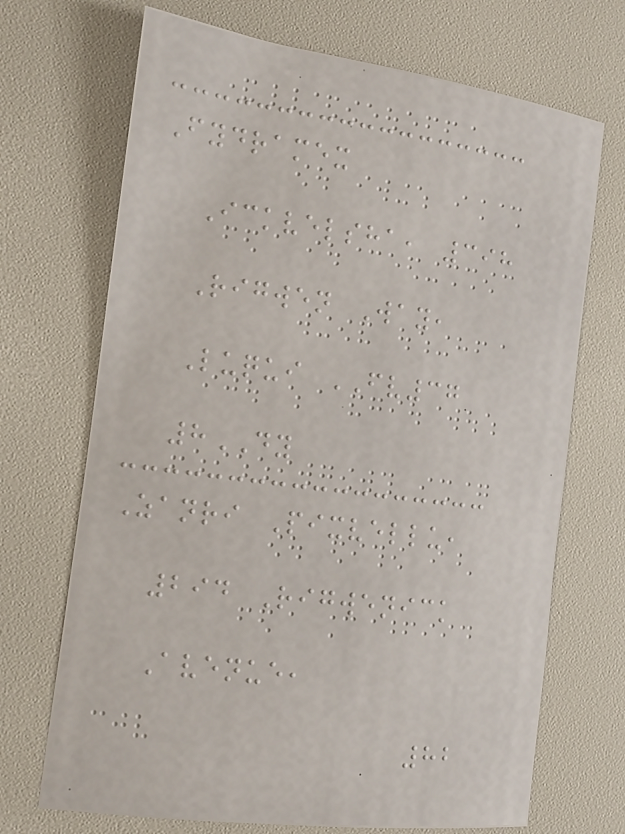Fydramex
Ickvelsha, 398
Rigwen Way,
Luqui FV37
8DY
Zanri Pixvellu,
294 Rigwenick
Avenue,
82
